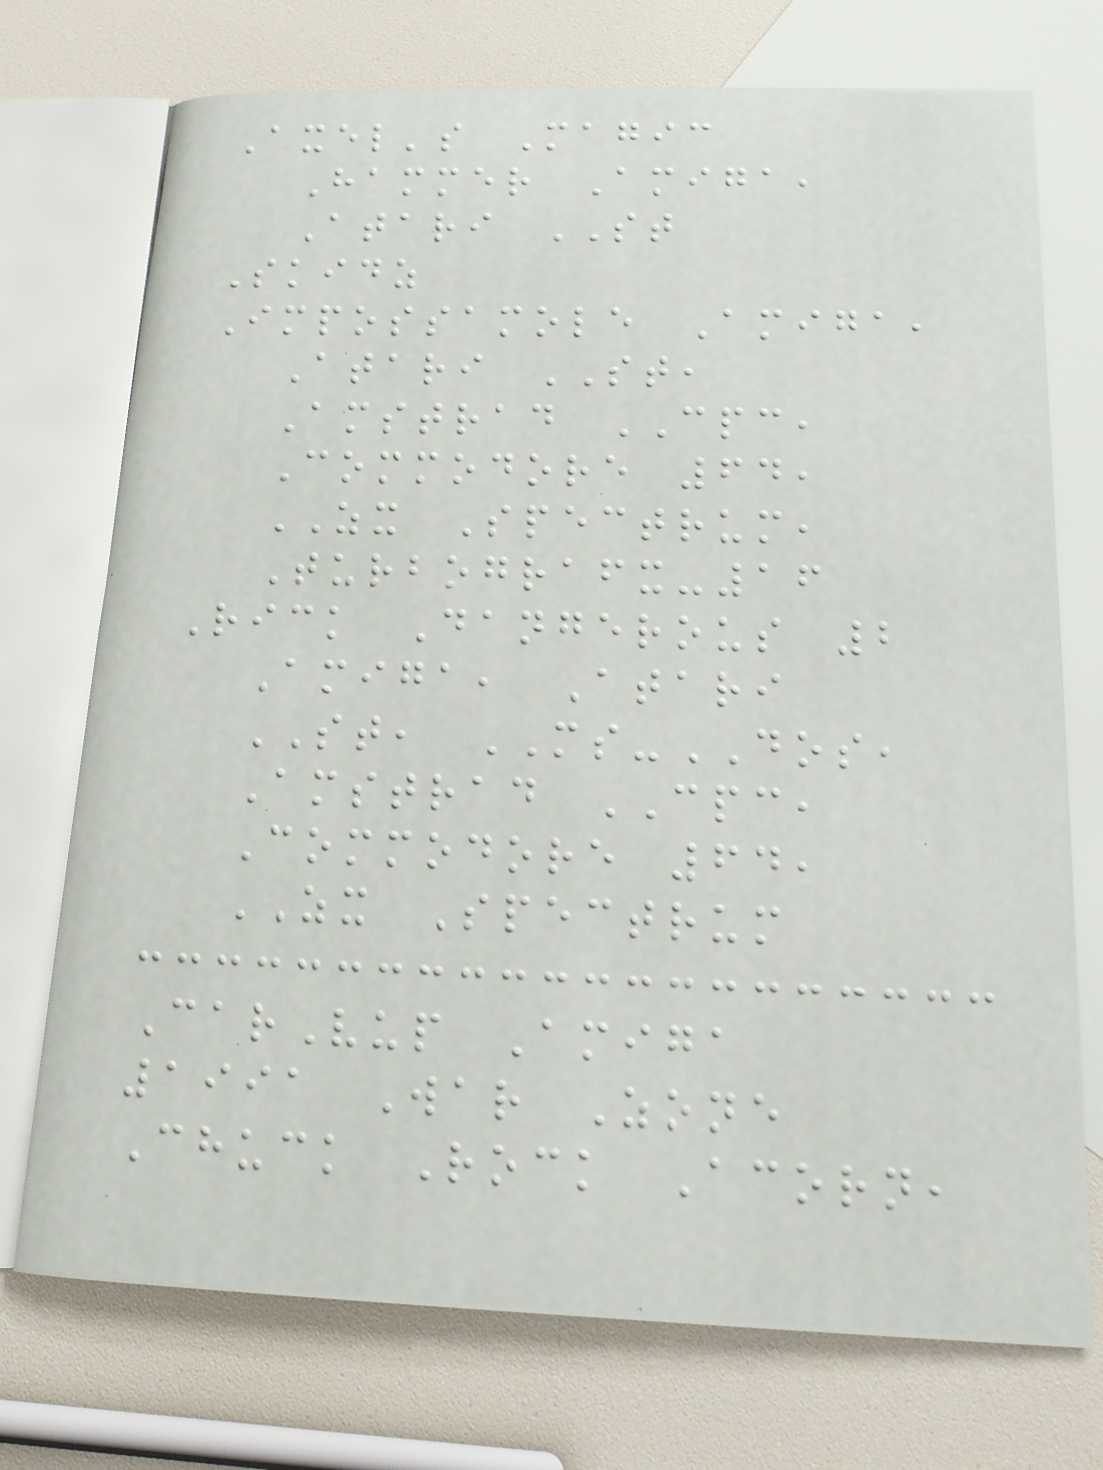Axel's Magic
Hammer Amiga,
Atari ST
Skidz
Impossamole Amiga,
Atari ST,
Amstrad CPC,
Commodore 64,
ZX Spectrum,
Turbografx-16
Rick Dangerous 2
Amiga, Atari
ST, MS-DOS,
Amstrad CPC,
Commodore 64,
ZX Spectrum
CarVup Amiga
1991 War Zone
Chuck Rock Acorn,
